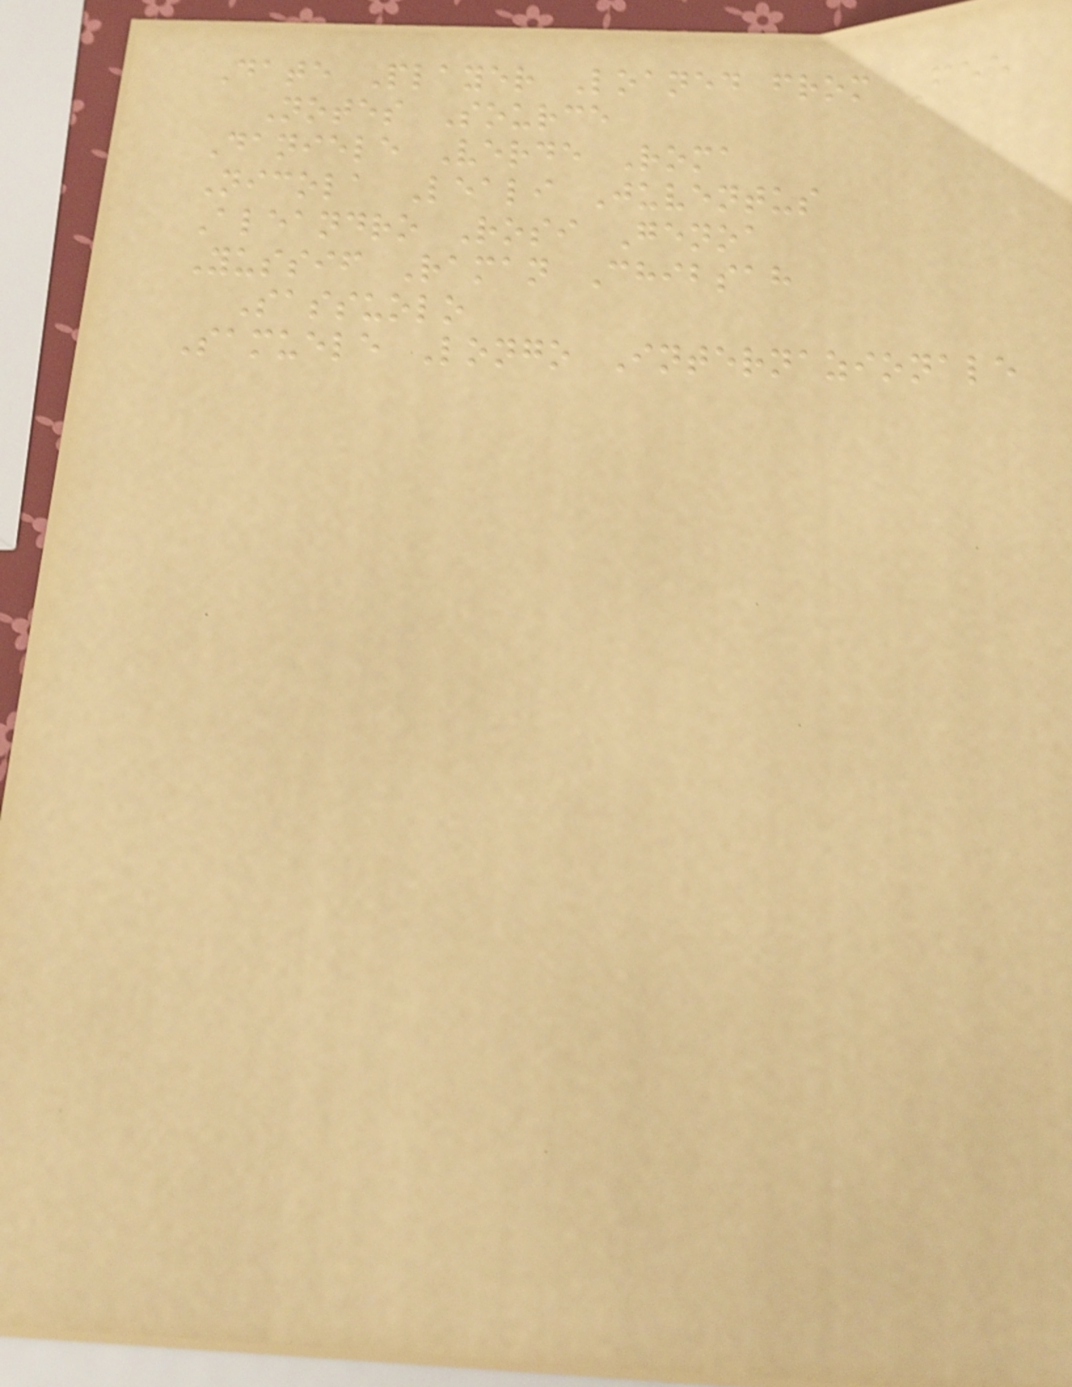Date Player Loaned from Fee
Notes Source
Daniele Verde Roma
Nicola Leali Juventus
Aleandro Rosi Genoa
Yussif Raman Chibsah
Sassuolo
Samuele Longo Internazionale
